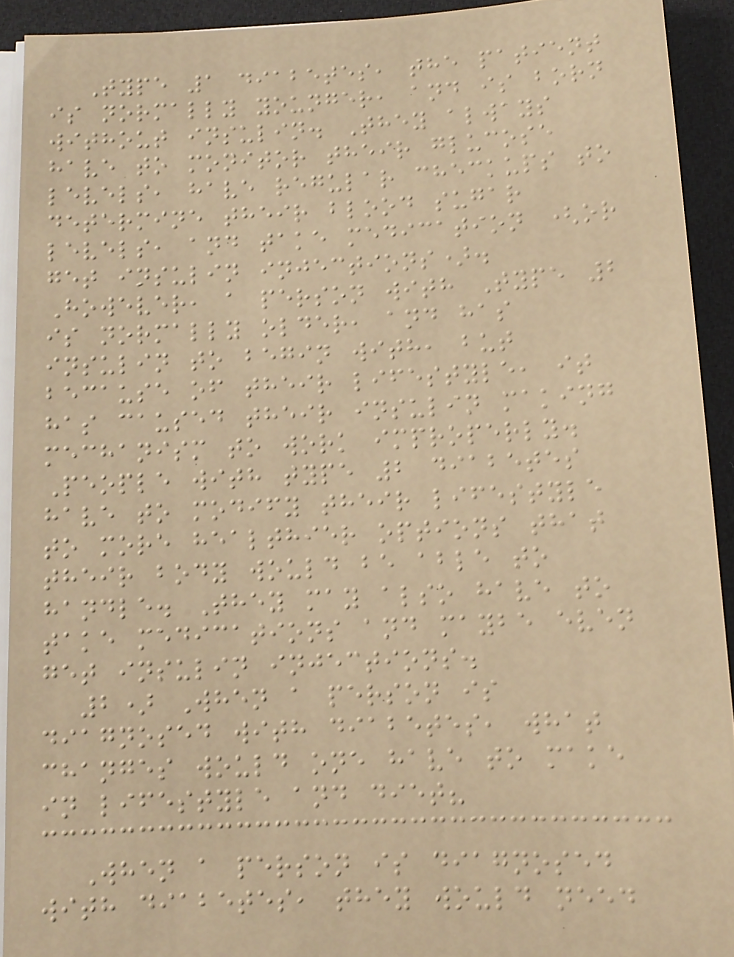Type 1 diabetes, the patient
is normally younger, and is born
without insulin. They always
have to monitor their glucose
levels, have regular checkups to
determine their blood sugar
levels, and take medication (or
get insulin injections).
However, a person with Type 2
is normally older, and has
insulin to begin with, but
because of their lifestyle, it
has caused their insulin making
mechanism to work improperly.
People with type 2 diabetes
have to modify their lifestyle
to more healthier options that
their body would be able to
handle. They may also have to
take medications and maybe even
get insulin injections.
2) When a person is
diagnosed with diabetes, what
changes would one have to make
in lifestyle and diet?
When a person is diagnosed
with diabetes, they would need
